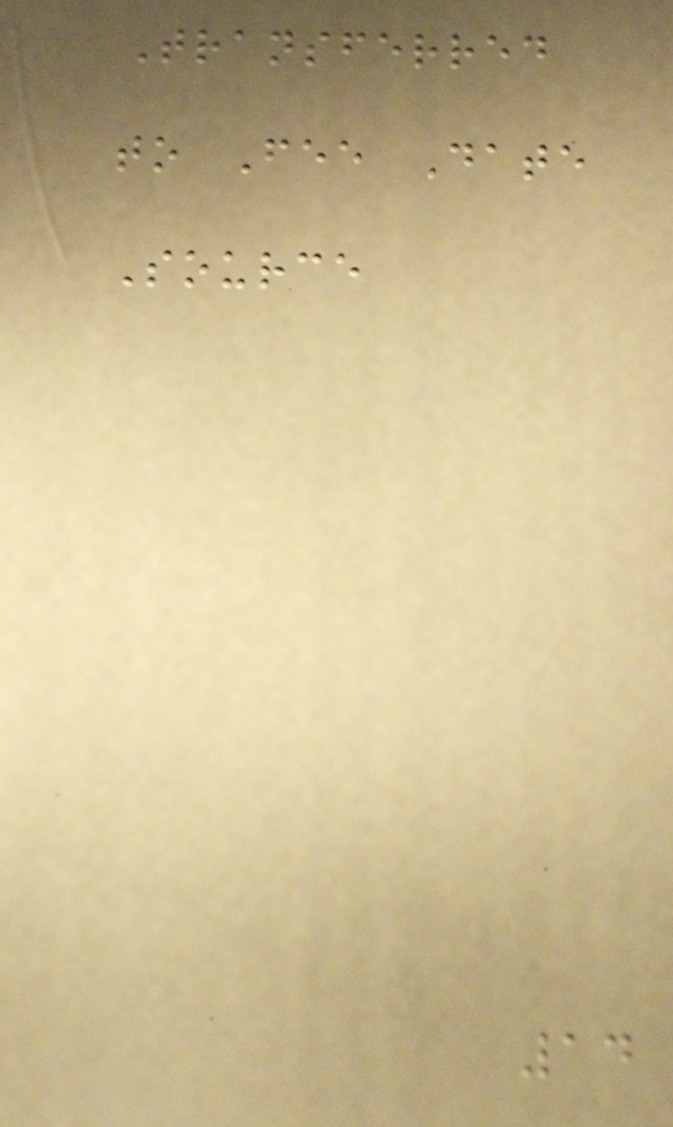Transferred
to Fee Date
Source
14
